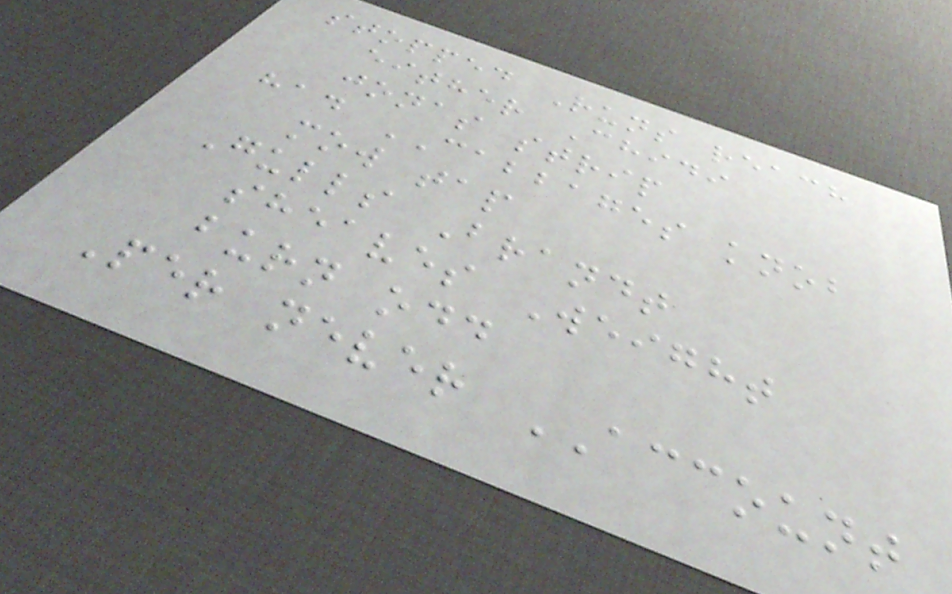stopped Runs reach
either Chidi
jonas strip
had CABBAGES knob
mow tap
Gulls Brandt
sheaves Weight
burn odd
Per never ACCOUNT
